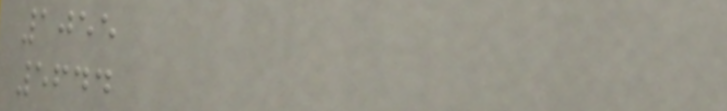1055
5644
